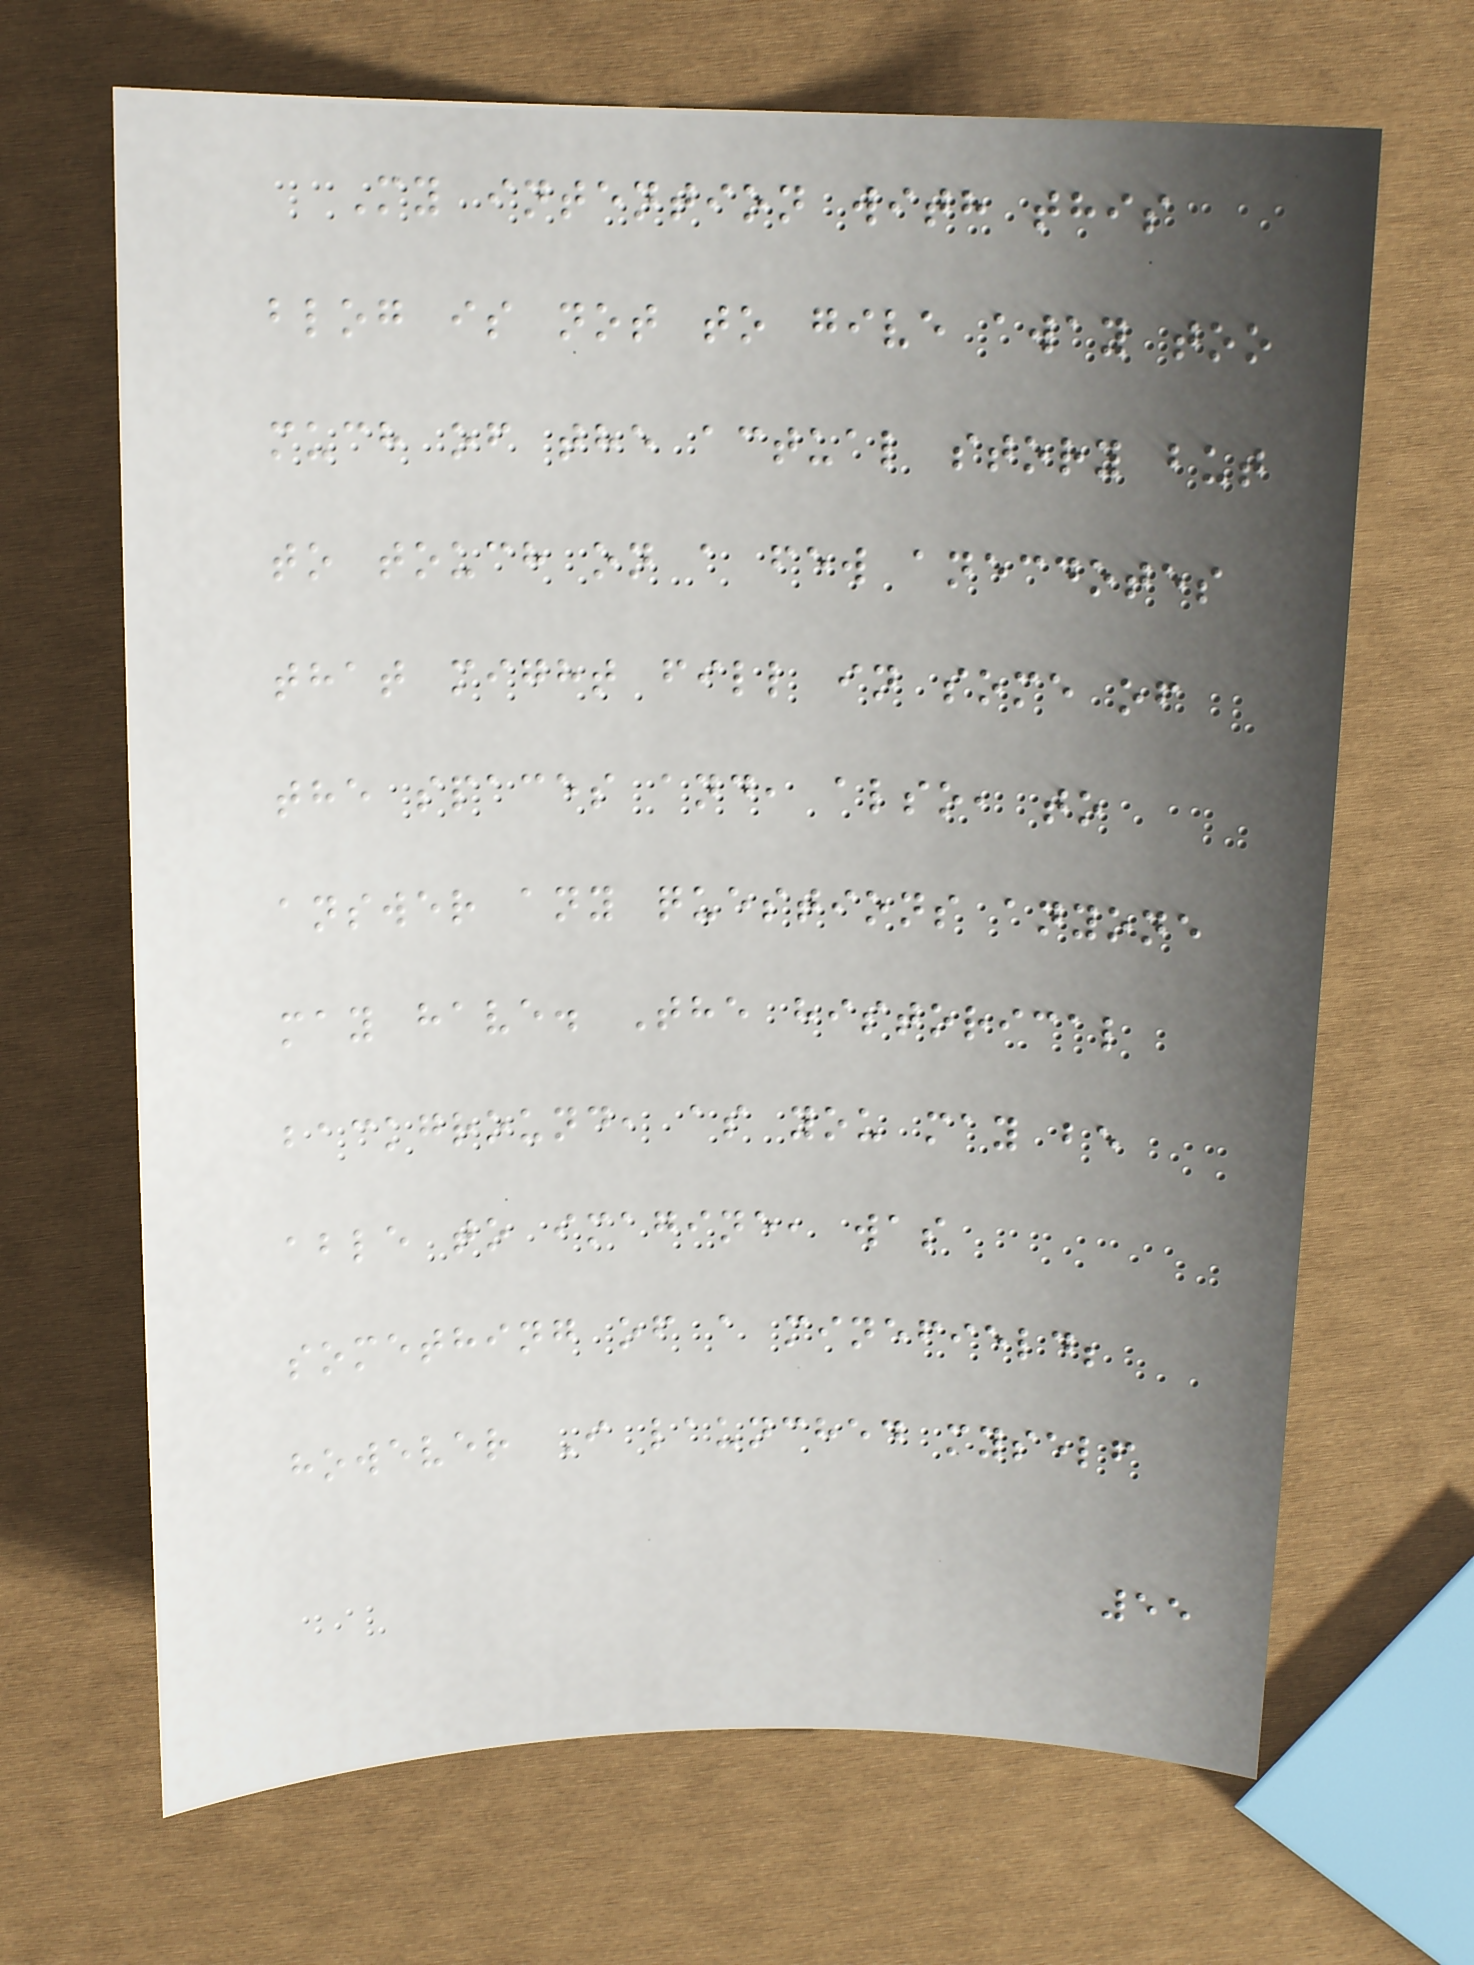My intention with this
blog is not to give away too
much of the actual story but
to touch on a few anecdotes
that might fill in some of
the spaces and, also, to
answer any questions anyone
may have. The historical
background, as you may be
able to imagine, was
something of a minefield;
however I launched myself
55
